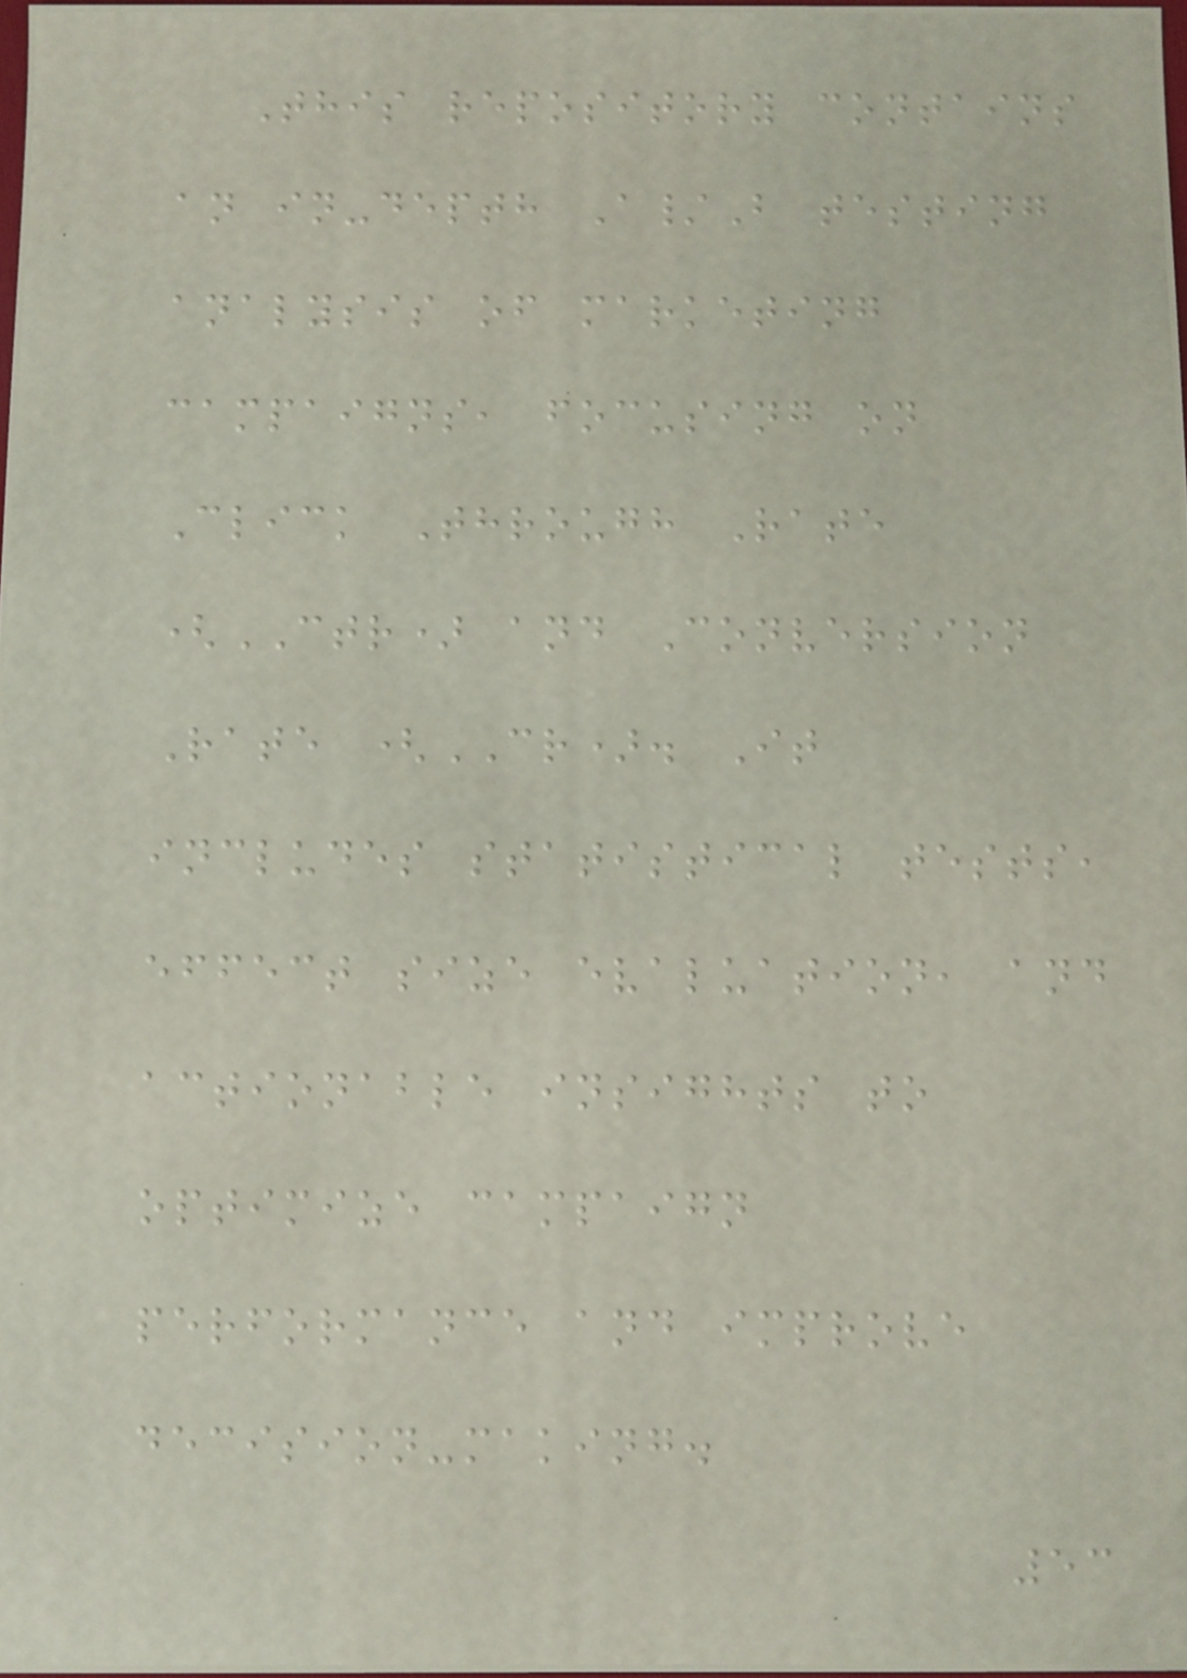This repository contains
an in-depth A/B testing
analysis of marketing
campaigns, focusing on
Click Through Rate
(CTR) and Conversion
Rate (CR). It
includes statistical tests,
effect size evaluation, and
actionable insights to
optimize campaign
performance and improve
decision-making.
53
